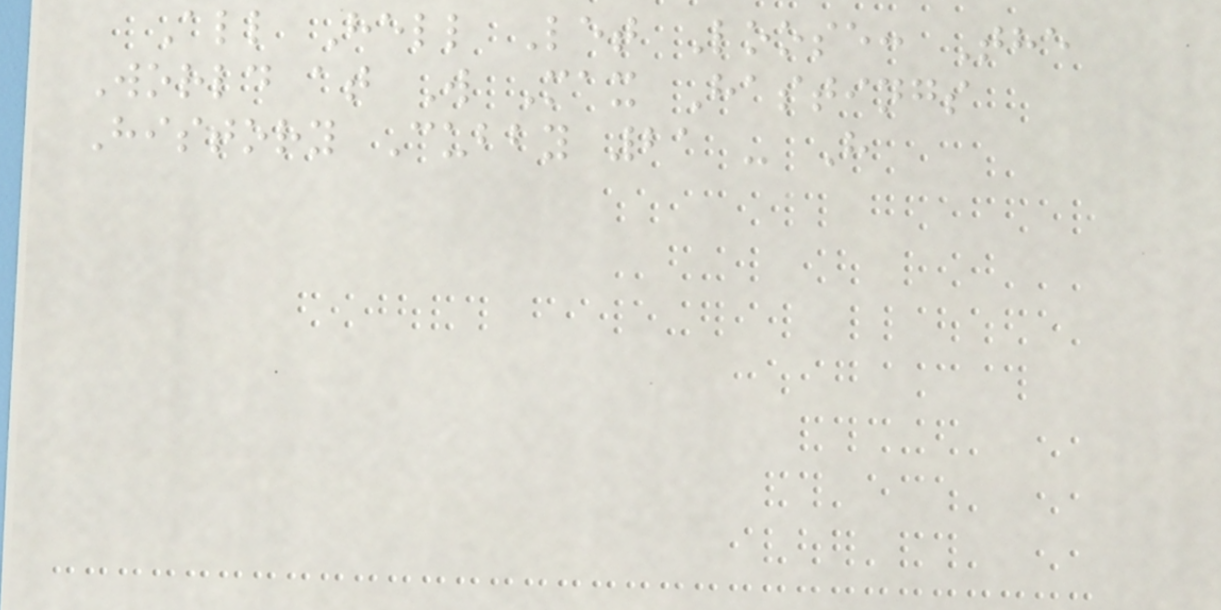All Hell Let Loose: The
World at W Max Hastings
History Cubby 21 - H
